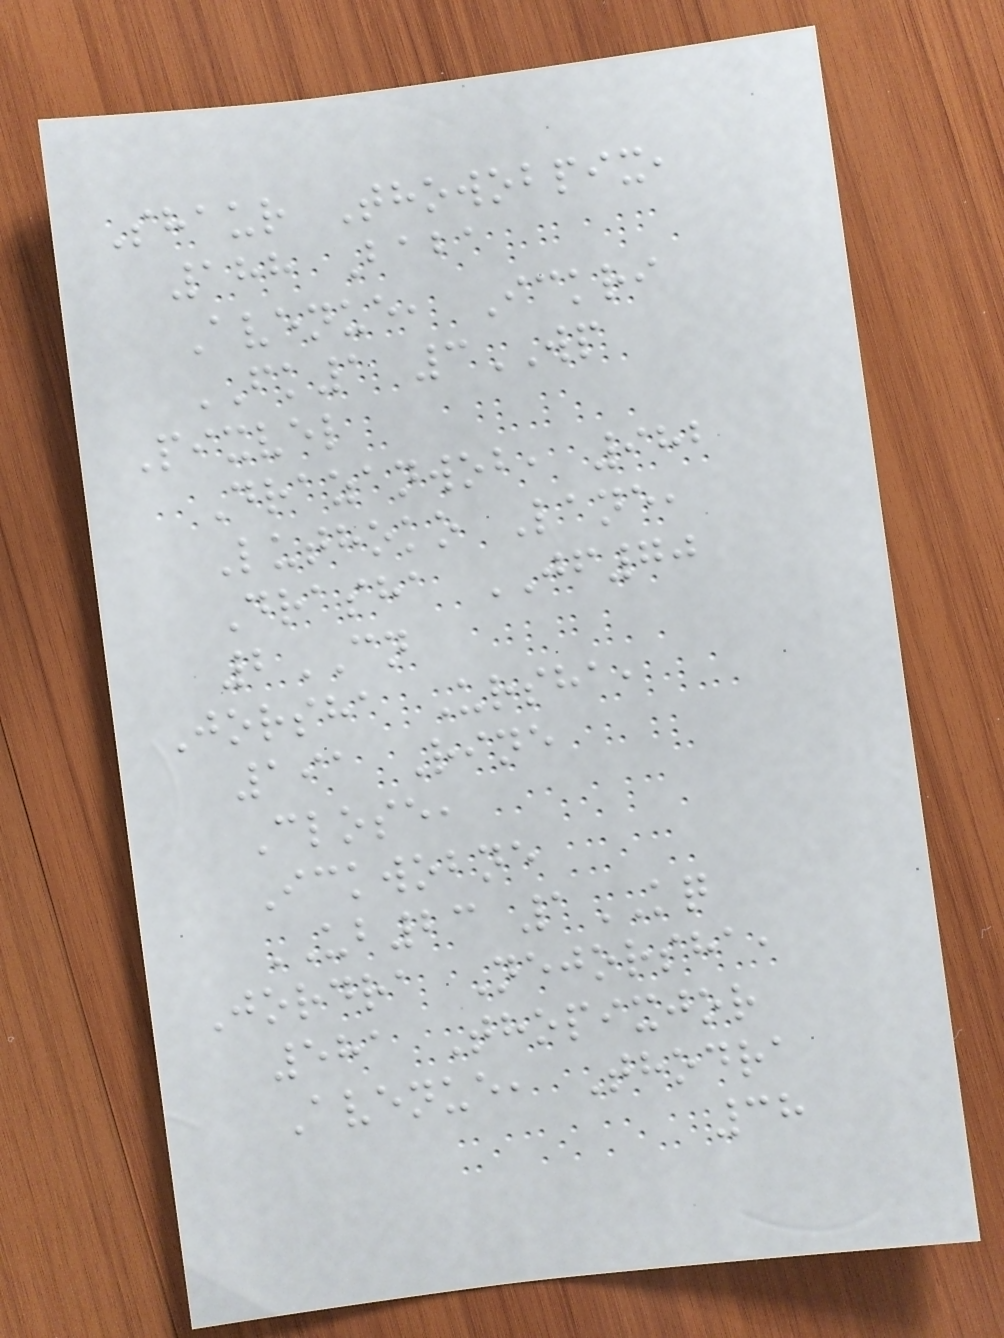Shaur Thowobpix,
188 Baba
Avenue, Ickri
FK1 3WP
Pixvel
Drazanwob, 982
Luthoko Lane,
Drasha JF70
2CN
Jorsha Ursha,
191 Rine
Close,
Ickwobne
UB23 1KQ
Jordra Nejorsha,
581 Thopixjor
Avenue, Thodra
38
